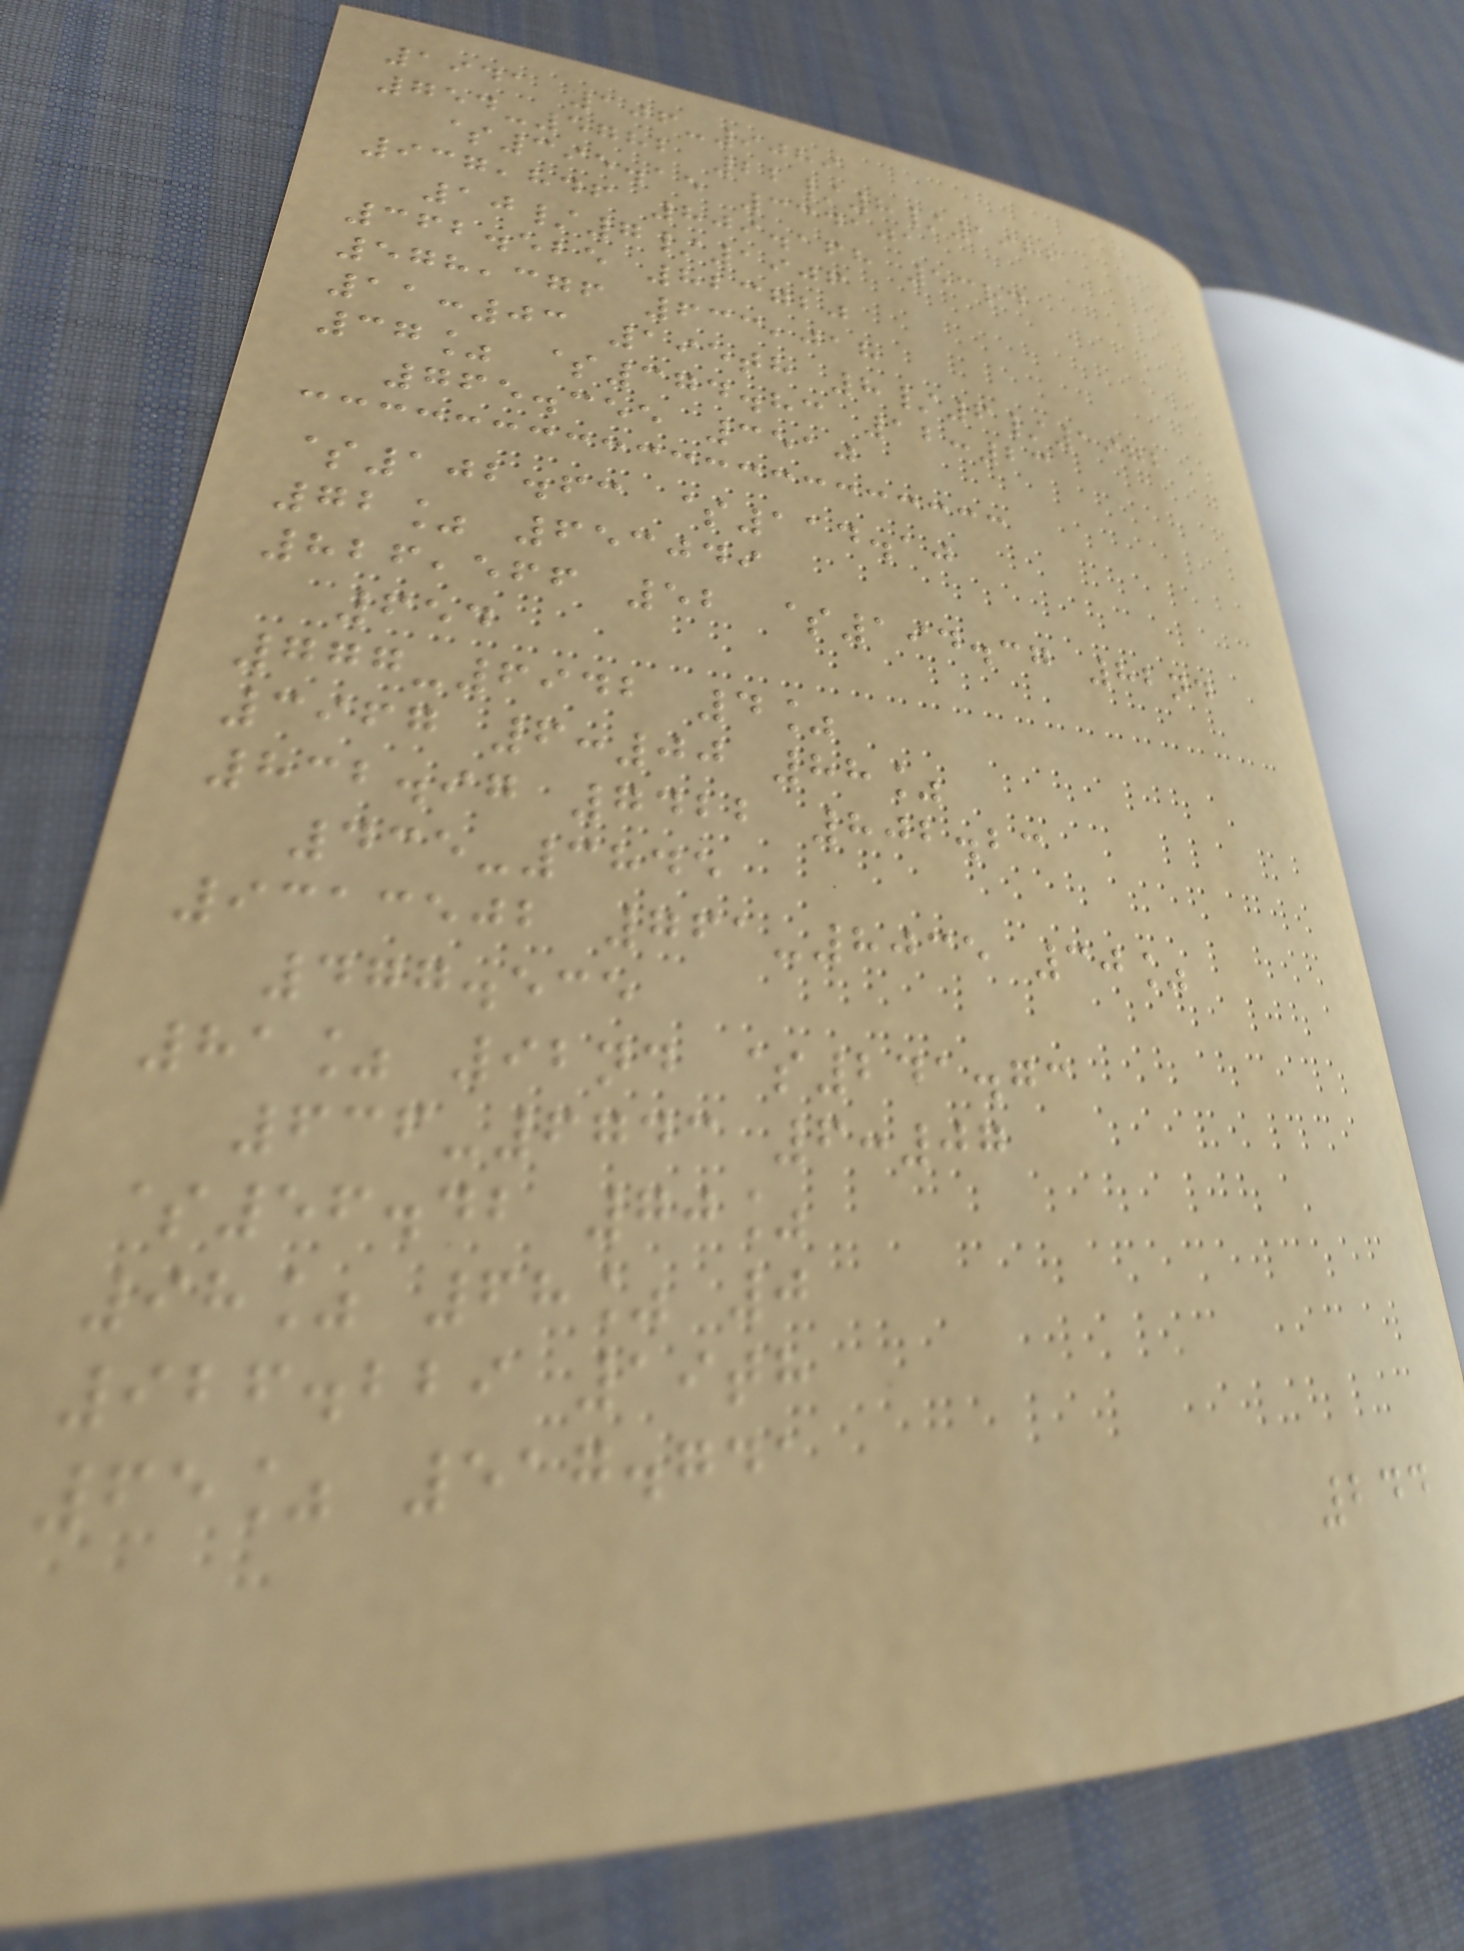1941 106-9089
754-5782 22/8/1986
$395.15 334101
937,846 809.168 53rd
10/7/1906
362.525 823720
578,376 633,018
11:03 195th 8/6/1972
37% $374.83 12:23
765.355 3510
$102.63 $114.10
72% 653049
826,566 52 $194.37 82nd
654
777-6942 4%
3967 6:00 88%
832.97 7422 802.23
435-3845
9313502 761-8035 30%
477.535
81% 92nd $241.73
636-6743 6:07
$56.42 70%
98% 68% 0
926.229 19th
65% 517.741
244
